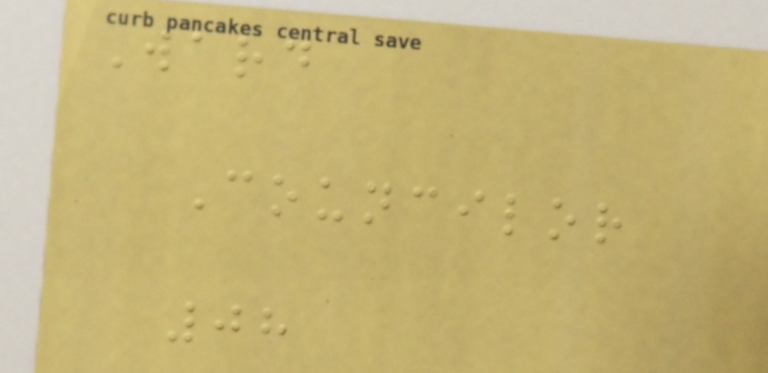Ward
Councilor
08
